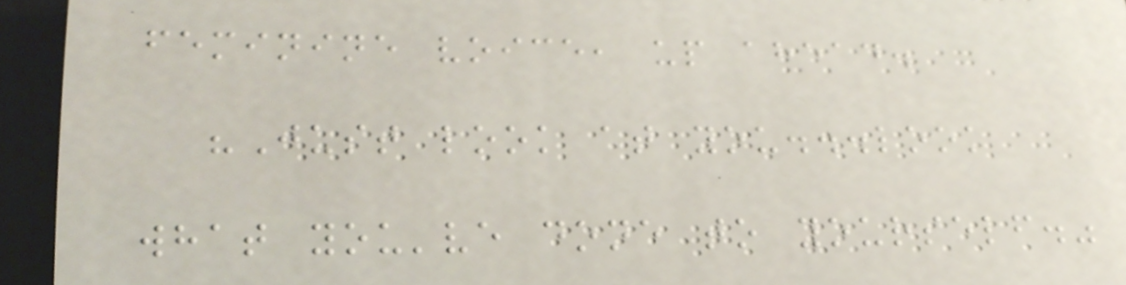feminine voice, up ahead.
"Just look at you...look
what you've done to yourself."
